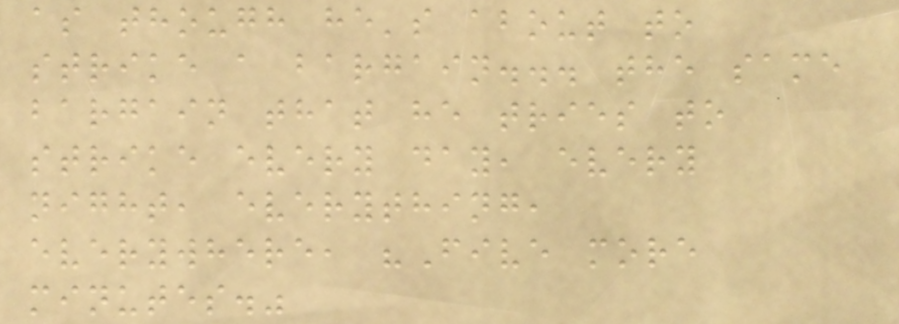as though he's about to
strike a bargain... the same
bargain that he tries to
strike every day, every
night, everything,
everywhere, "Five more
minutes."
